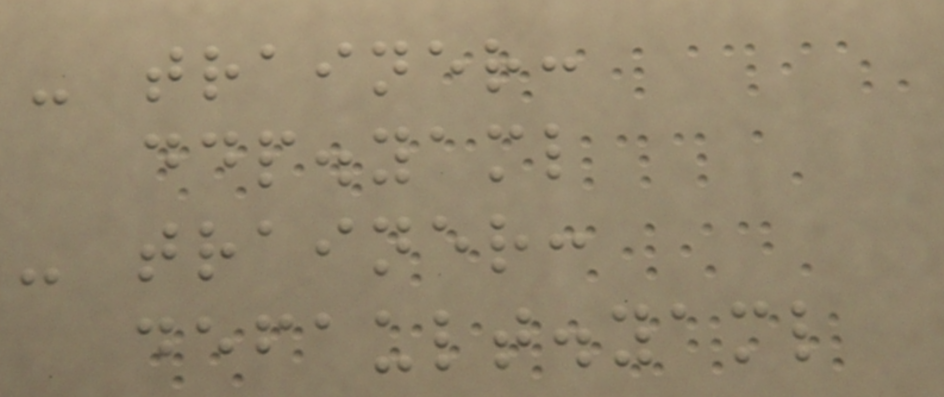- trainer:
ddp.yaml
- trainer:
default.yaml
